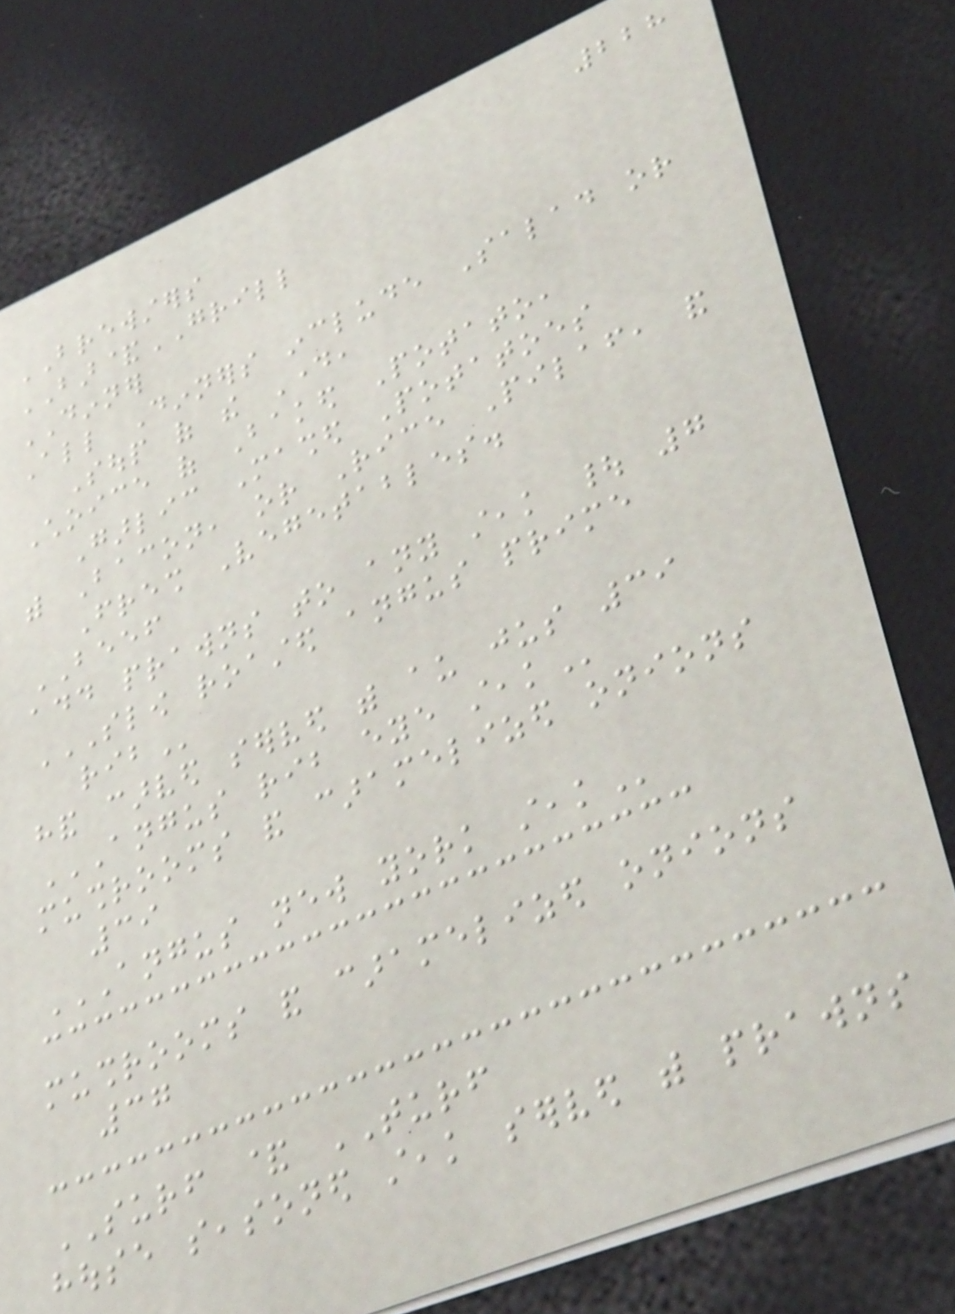228
BREWSTERS
BAR&GRILL
DINNER
All Dinners include Salad or
Soup of the Day,
Choice of Baked Potato,
Garlic Mashed Potatoes
with Bacon, or Rice Pilaf, and
Fresh Vegetables.
BEEF
add prawns to any steak | 7
SLOW ROASTED ANGUS PRIME
RIB
hand carved served with au jus 39
ANGUS RIB EYE STEAK
mushrooms and caramelized onions
39
ANGUS NEW YORK STEAK
mushrooms and caramelized onions
37
SURF & TURF
house seasoned steak served with prawns
